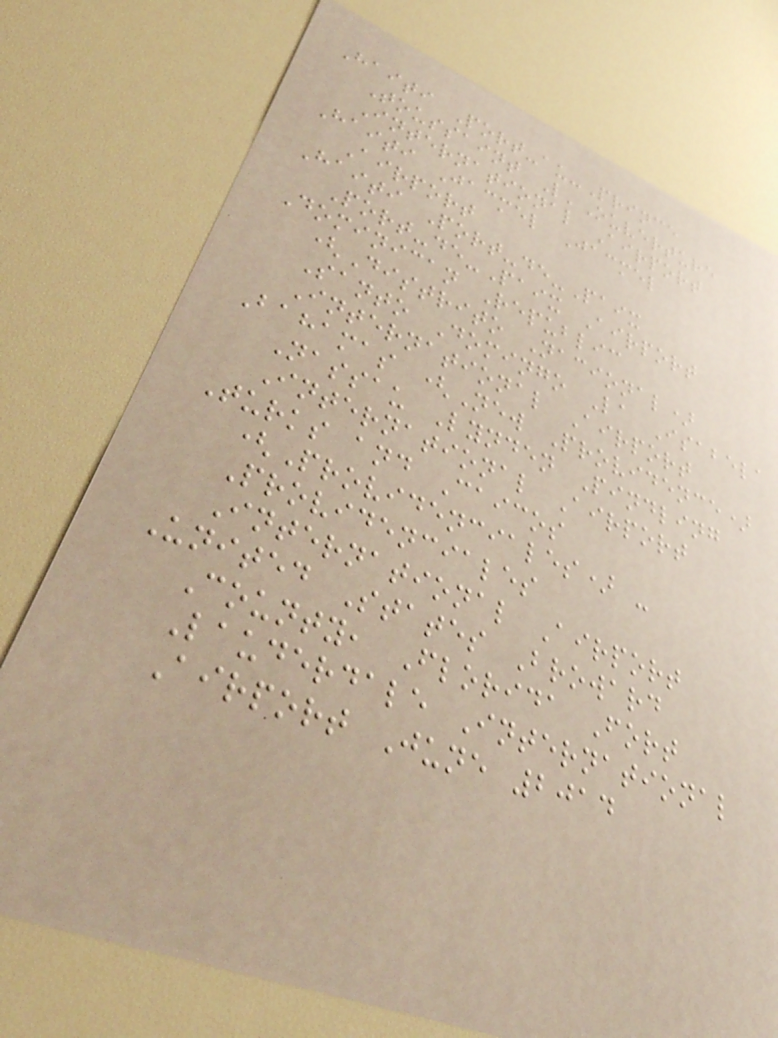Haiti Port-au-Prince
Toussaint L'Ouverture
International Airport
Haiti Jacmel Jacmel
Airport
Haiti Port-de-Paix
Port-de-Paix Airport
Dominican Republic
(Distrito Nacional)
Santo Domingo La Isabela
International Airport
Bahamas (New Providence)
Nassau Lynden Pindling
International Airport
Turks and Caicos
(Providenciales) -
Providenciales
International Airport
United States Broward
County, Florida Fort
Lauderdale International
Airport June 2014
